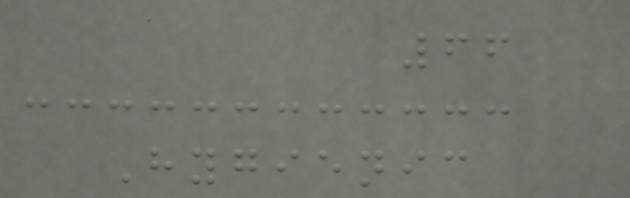66
Hygienic
